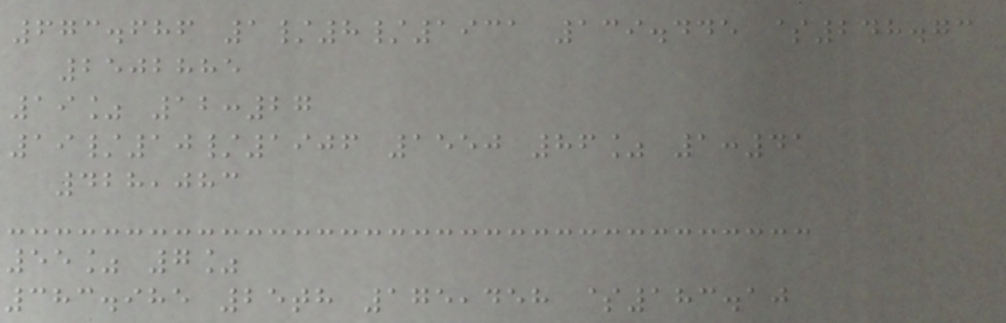673.686 1/8/1931 139.445 $248.73
2502885
19% 12:27
19/10/1906 1550 86% 1:41
428,083
55% 7%
383.985 25th 175,458 $183.10
